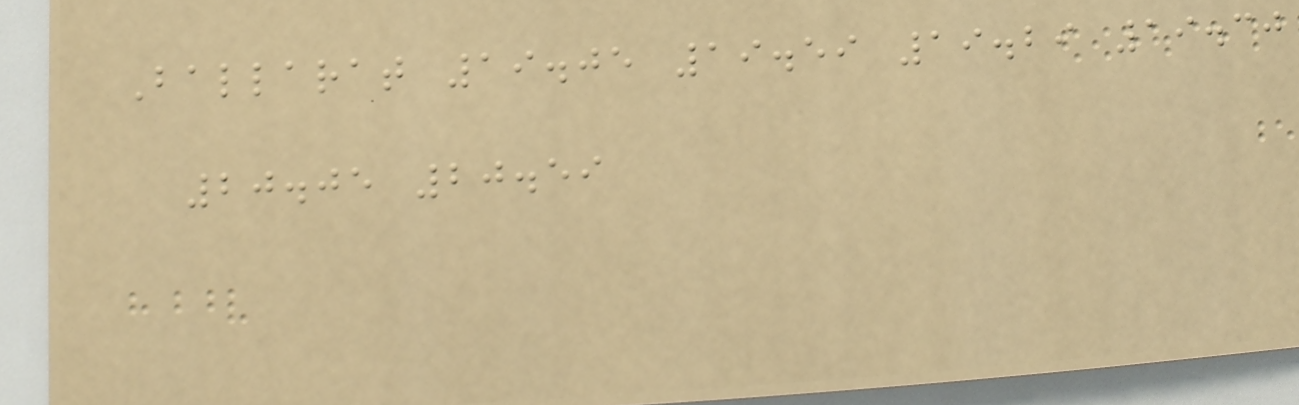Ballarat 19.05 19.59 19.29 19.30
20.05 20.59
